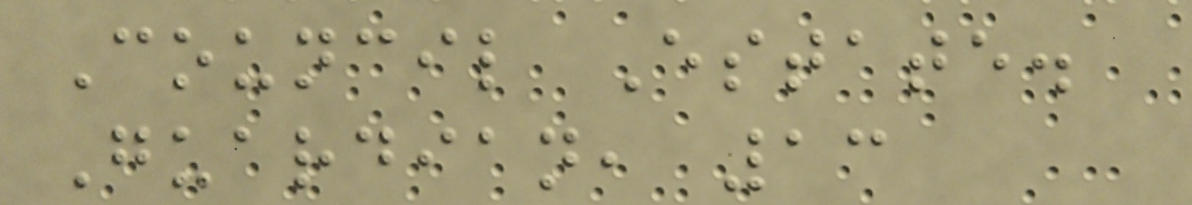Council Estate.
Guardian, 13
